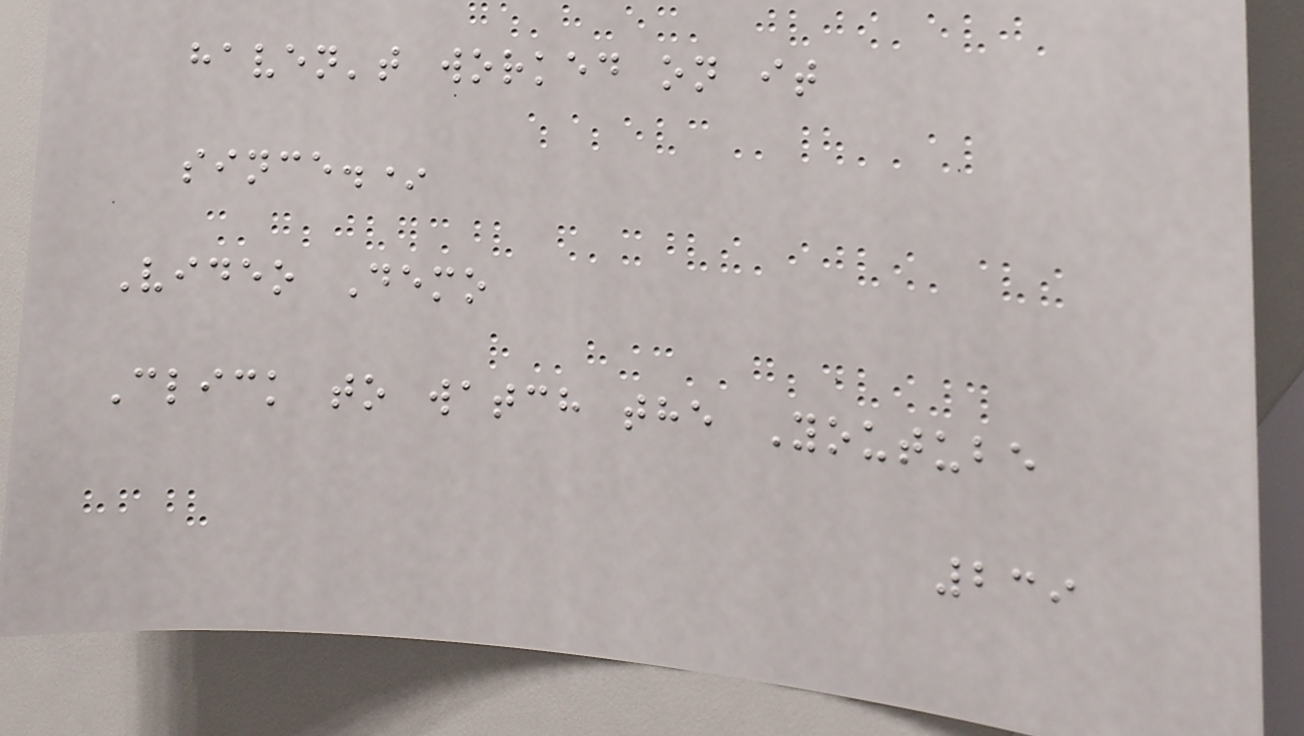haven't worked on it
since.*
Video Demo
Click to watch the Youtube
239
